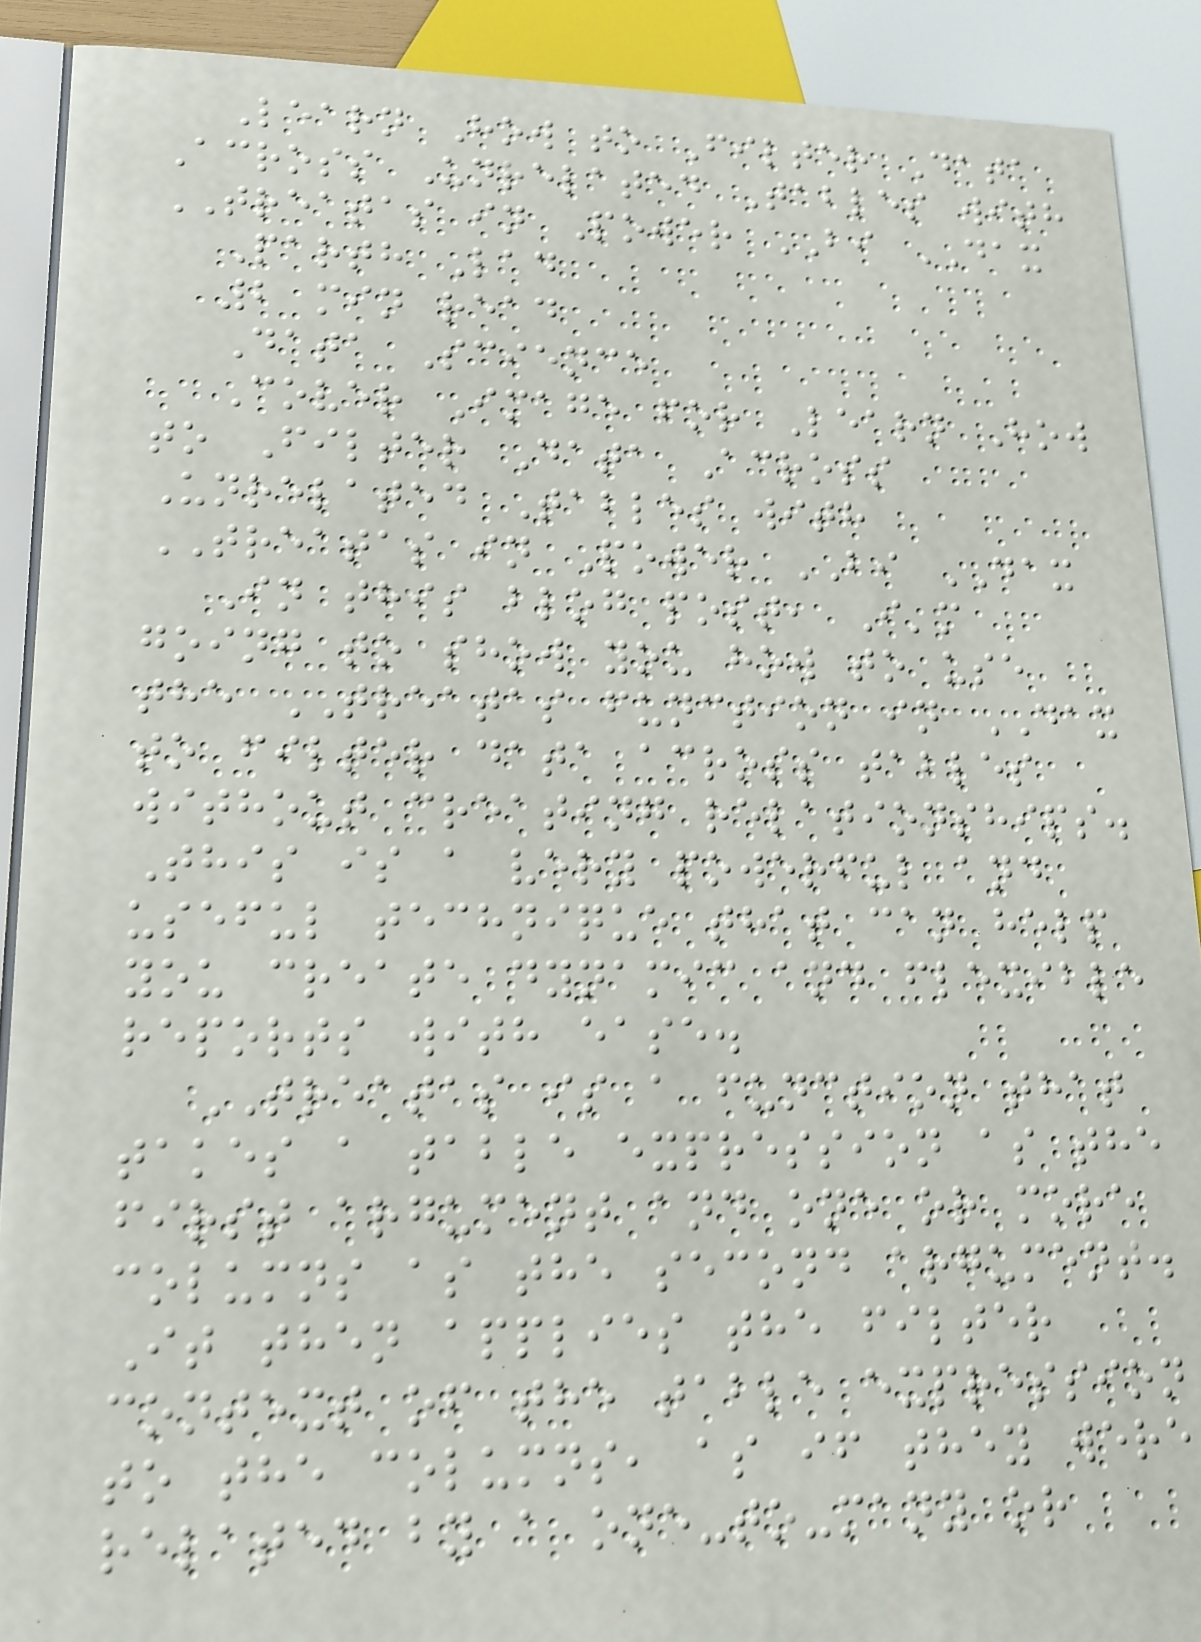Learn How to Filter Data
Across Unrelated Tables with
TREATAS in Power BI DAX
Parth Lad
2 min read
Data Science
Cover Image for Learn How
to Filter Data Across
Unrelated Tables with
TREATAS in Power BI DAX
In this blog post, I'm
going to show you how to use
the TREATAS function in DAX
to filter data across tables
without creating relationships.
This is a very powerful and
useful technique that can help
you create dynamic and flexible
reports with ease.
TREATAS is a function that
takes a table expression as the
first argument and one or more
columns as the second argument.
It then applies the filter
context of the table expression
to the columns, as if they were
related by a one-to-many or
